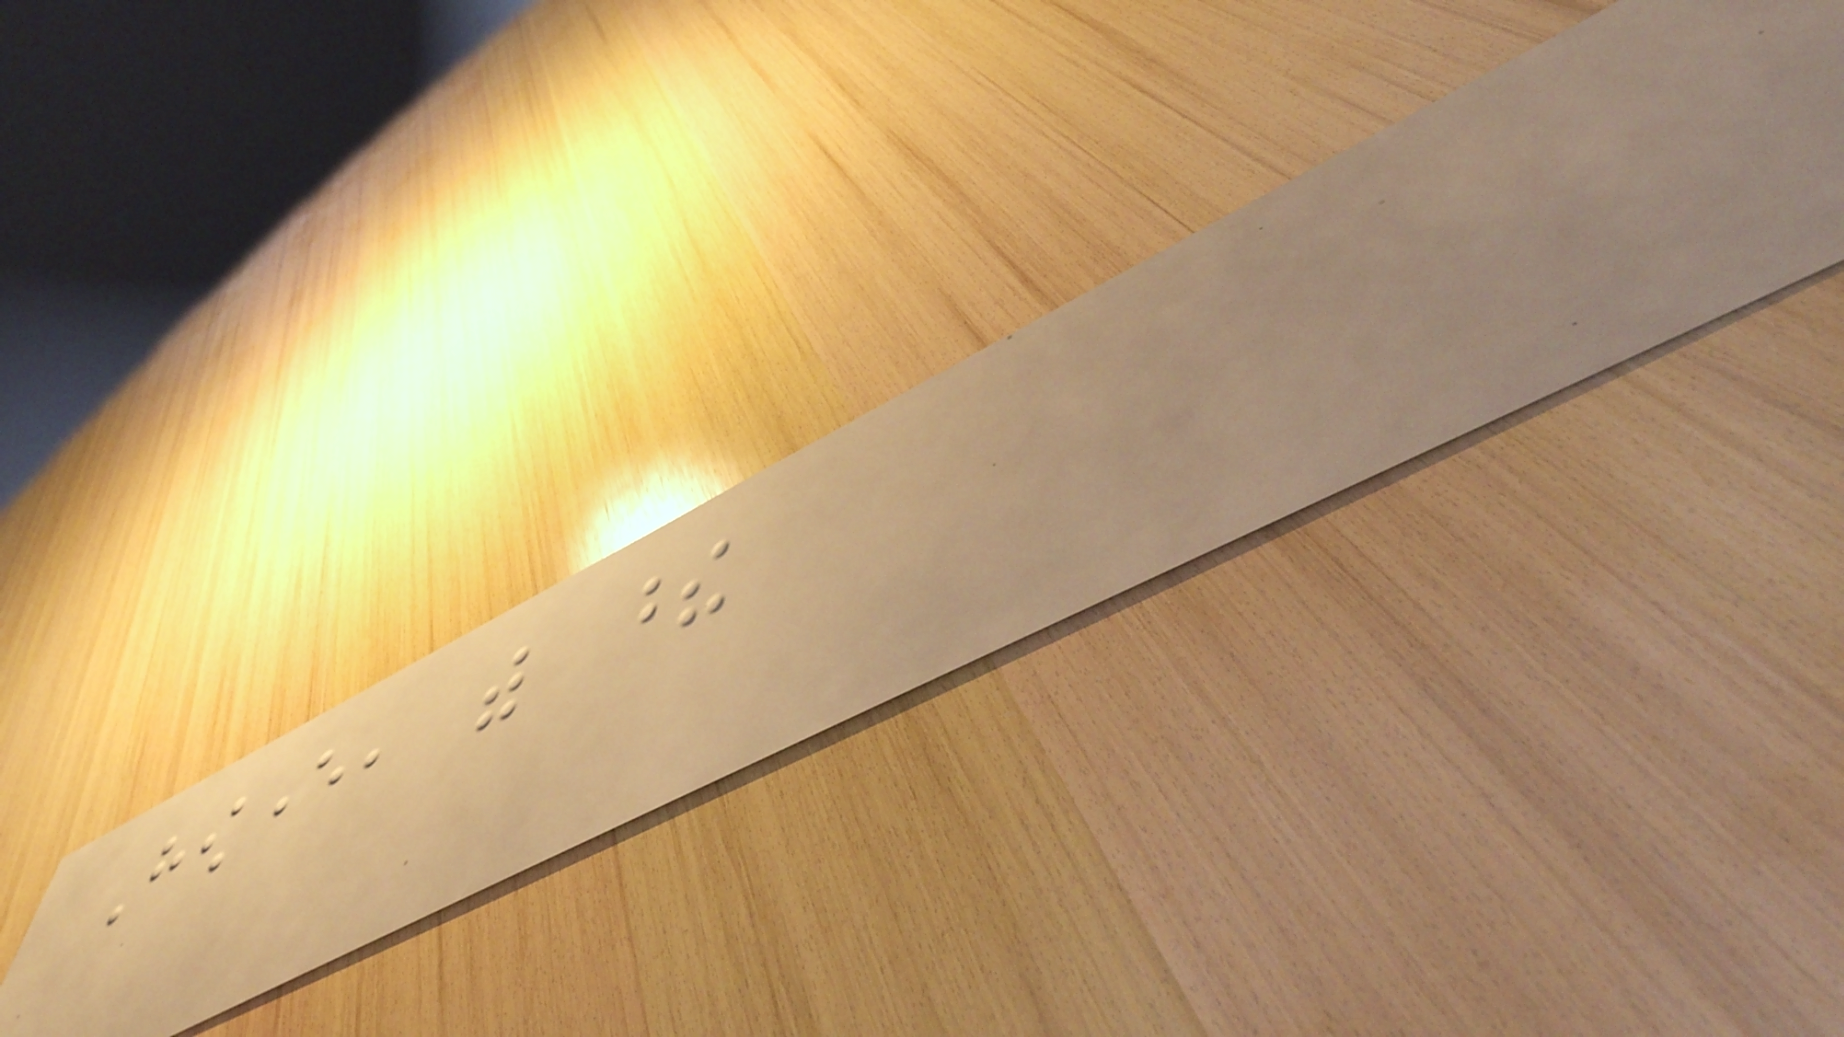However, with these
